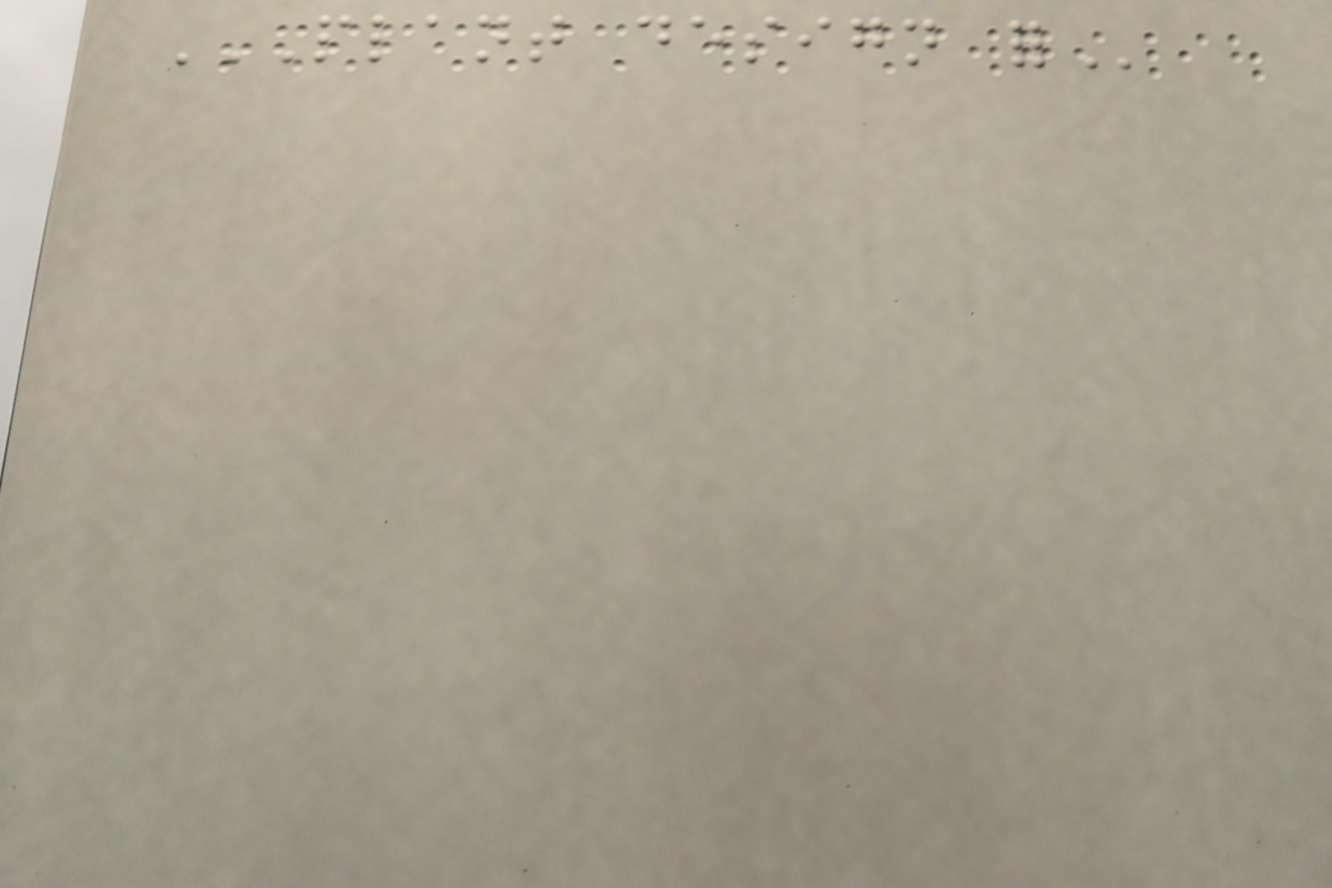PLANT DESIGN FOR
